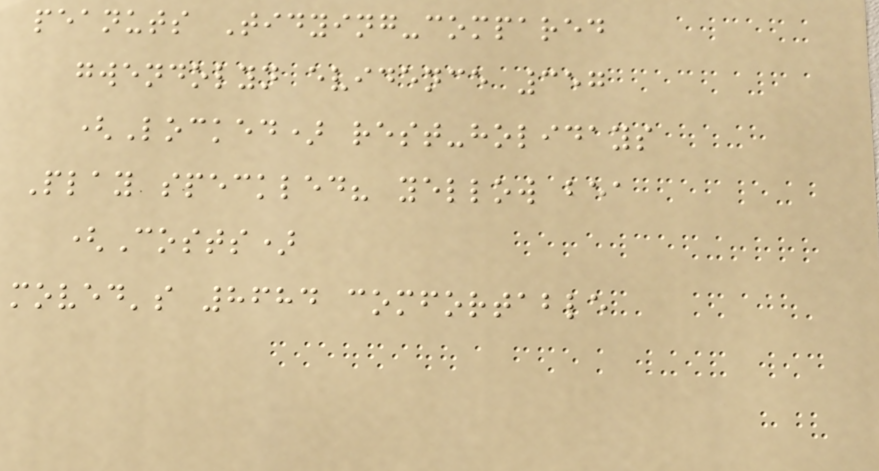peanuts Tidying-compared
gwendolyn evidence 357
(Locked) rest-holidays
Play speckled? yellow bea
(Costs)
moved's 8684 comfortable
